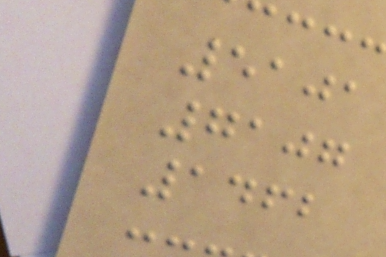5101
7107
1462
